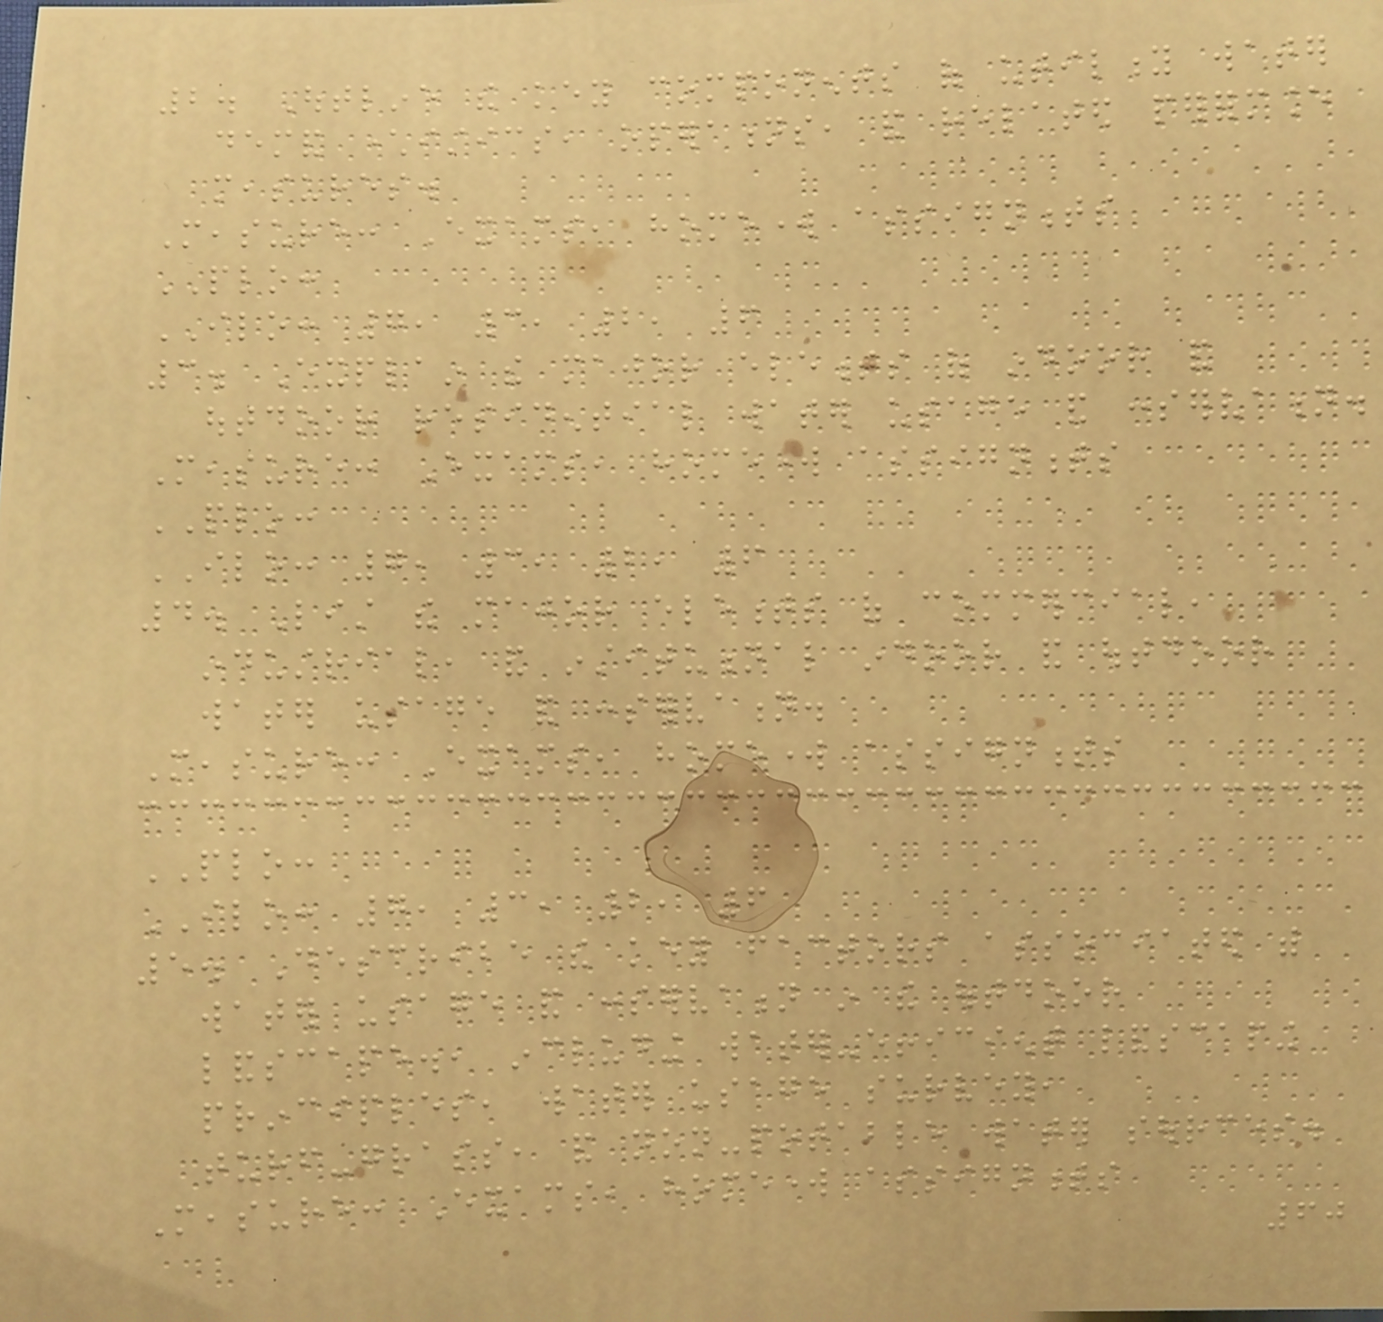2. Outline the key components of utility water
demand characteristics, operations, and related performance
measures.
Measure: Exams, homework assignments
PLO:
ILO: 7, 3, 2, 6
3. Explain the major elements of indoor and
outdoor residential water usage and conservation.
Measure: Exams, homework assignments
PLO:
ILO: 7, 3, 2, 6
4. List the major elements of commercial,
industrial, and institutional indoor and outdoor
water usage and conservation.
Measure: Exams, homework assignments
PLO:
ILO: 7, 3, 2, 6
5. Describe the key factors associated with
water usage and conservation in the outdoor
landscape., including water-efficient landscaping
principles, water usage survey,
turf-grass, and non-potable water sources.
Measure: Exams, homework assignments
60
